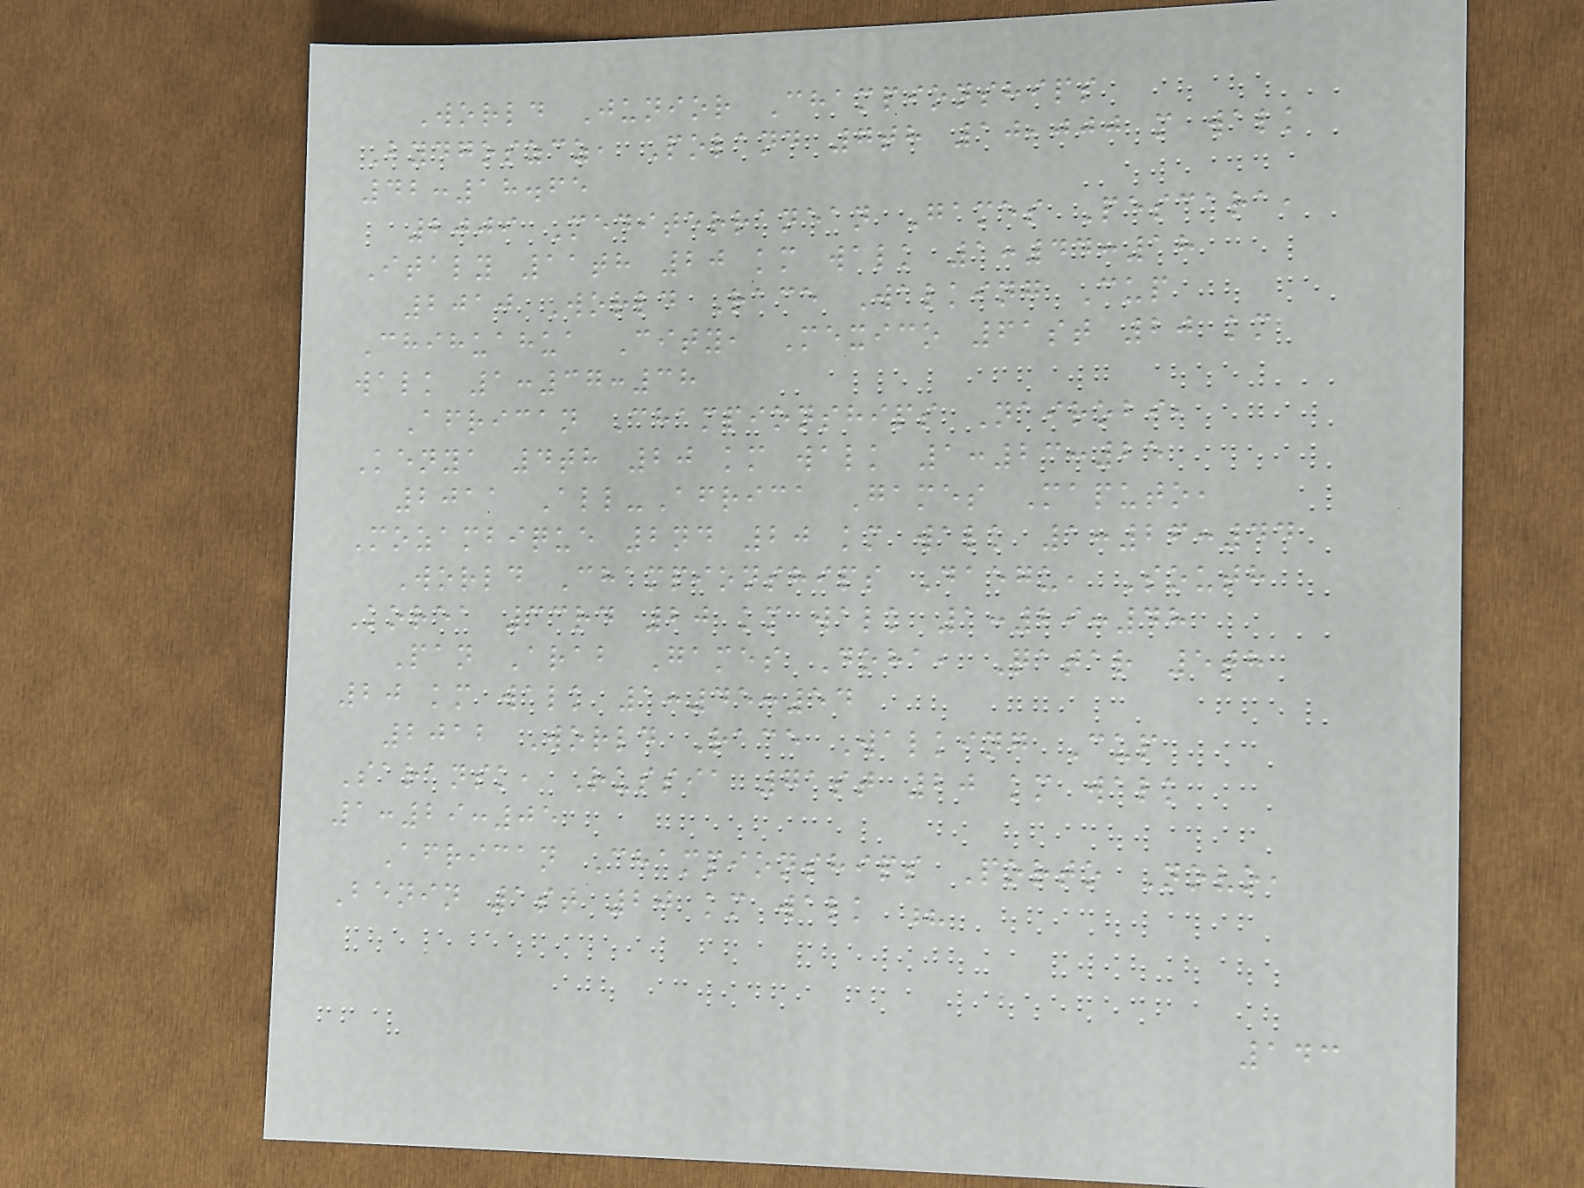World Junior Championships
Bydgoszcz, Poland 7th 10,000 m walk
42:18.65
2009 Mediterranean Games Pescara,
Italy 11th 20 km walk 1:44:18
2010 World Race Walking Cup
Chihuahua City, Mexico 61st 20 km
walk 1:37:38
African Championships Nairobi,
Kenya 4th 20 km walk 1:23:25
2011 All-Africa Games Maputo,
Mozambique 2nd 20 km walk 1:26:44
World Championships Daegu, South
Korea 33rd 20 km walk 1:29:48
Pan Arab Games Doha, Qatar 5th
20 km walk 1:45:54
2012 World Race Walking Cup
Saransk, Russia 71st 20 km walk
1:29:05
African Championships Porto Novo,
Benin 1st 20 km walk ?
143
